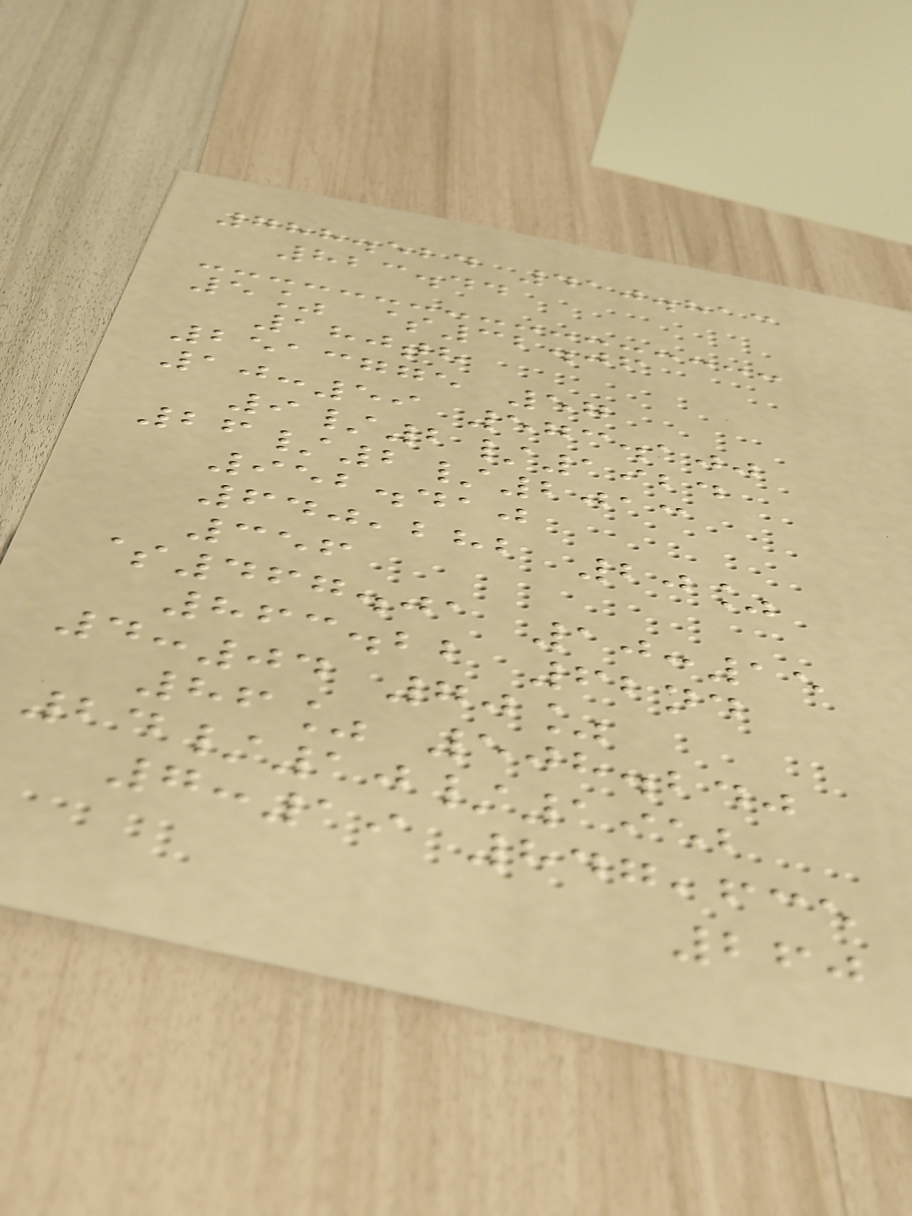788.524 410.813
823.44
5% $32.06
180th
2513775 57
10:59 573.100
9/2/1924
26/2/2013
952.410
640,282 20%
356
$467.01 10:15
863.22 62nd
4:04 70%
86% 508.240
24/10/1952
7:19 847,635
260
